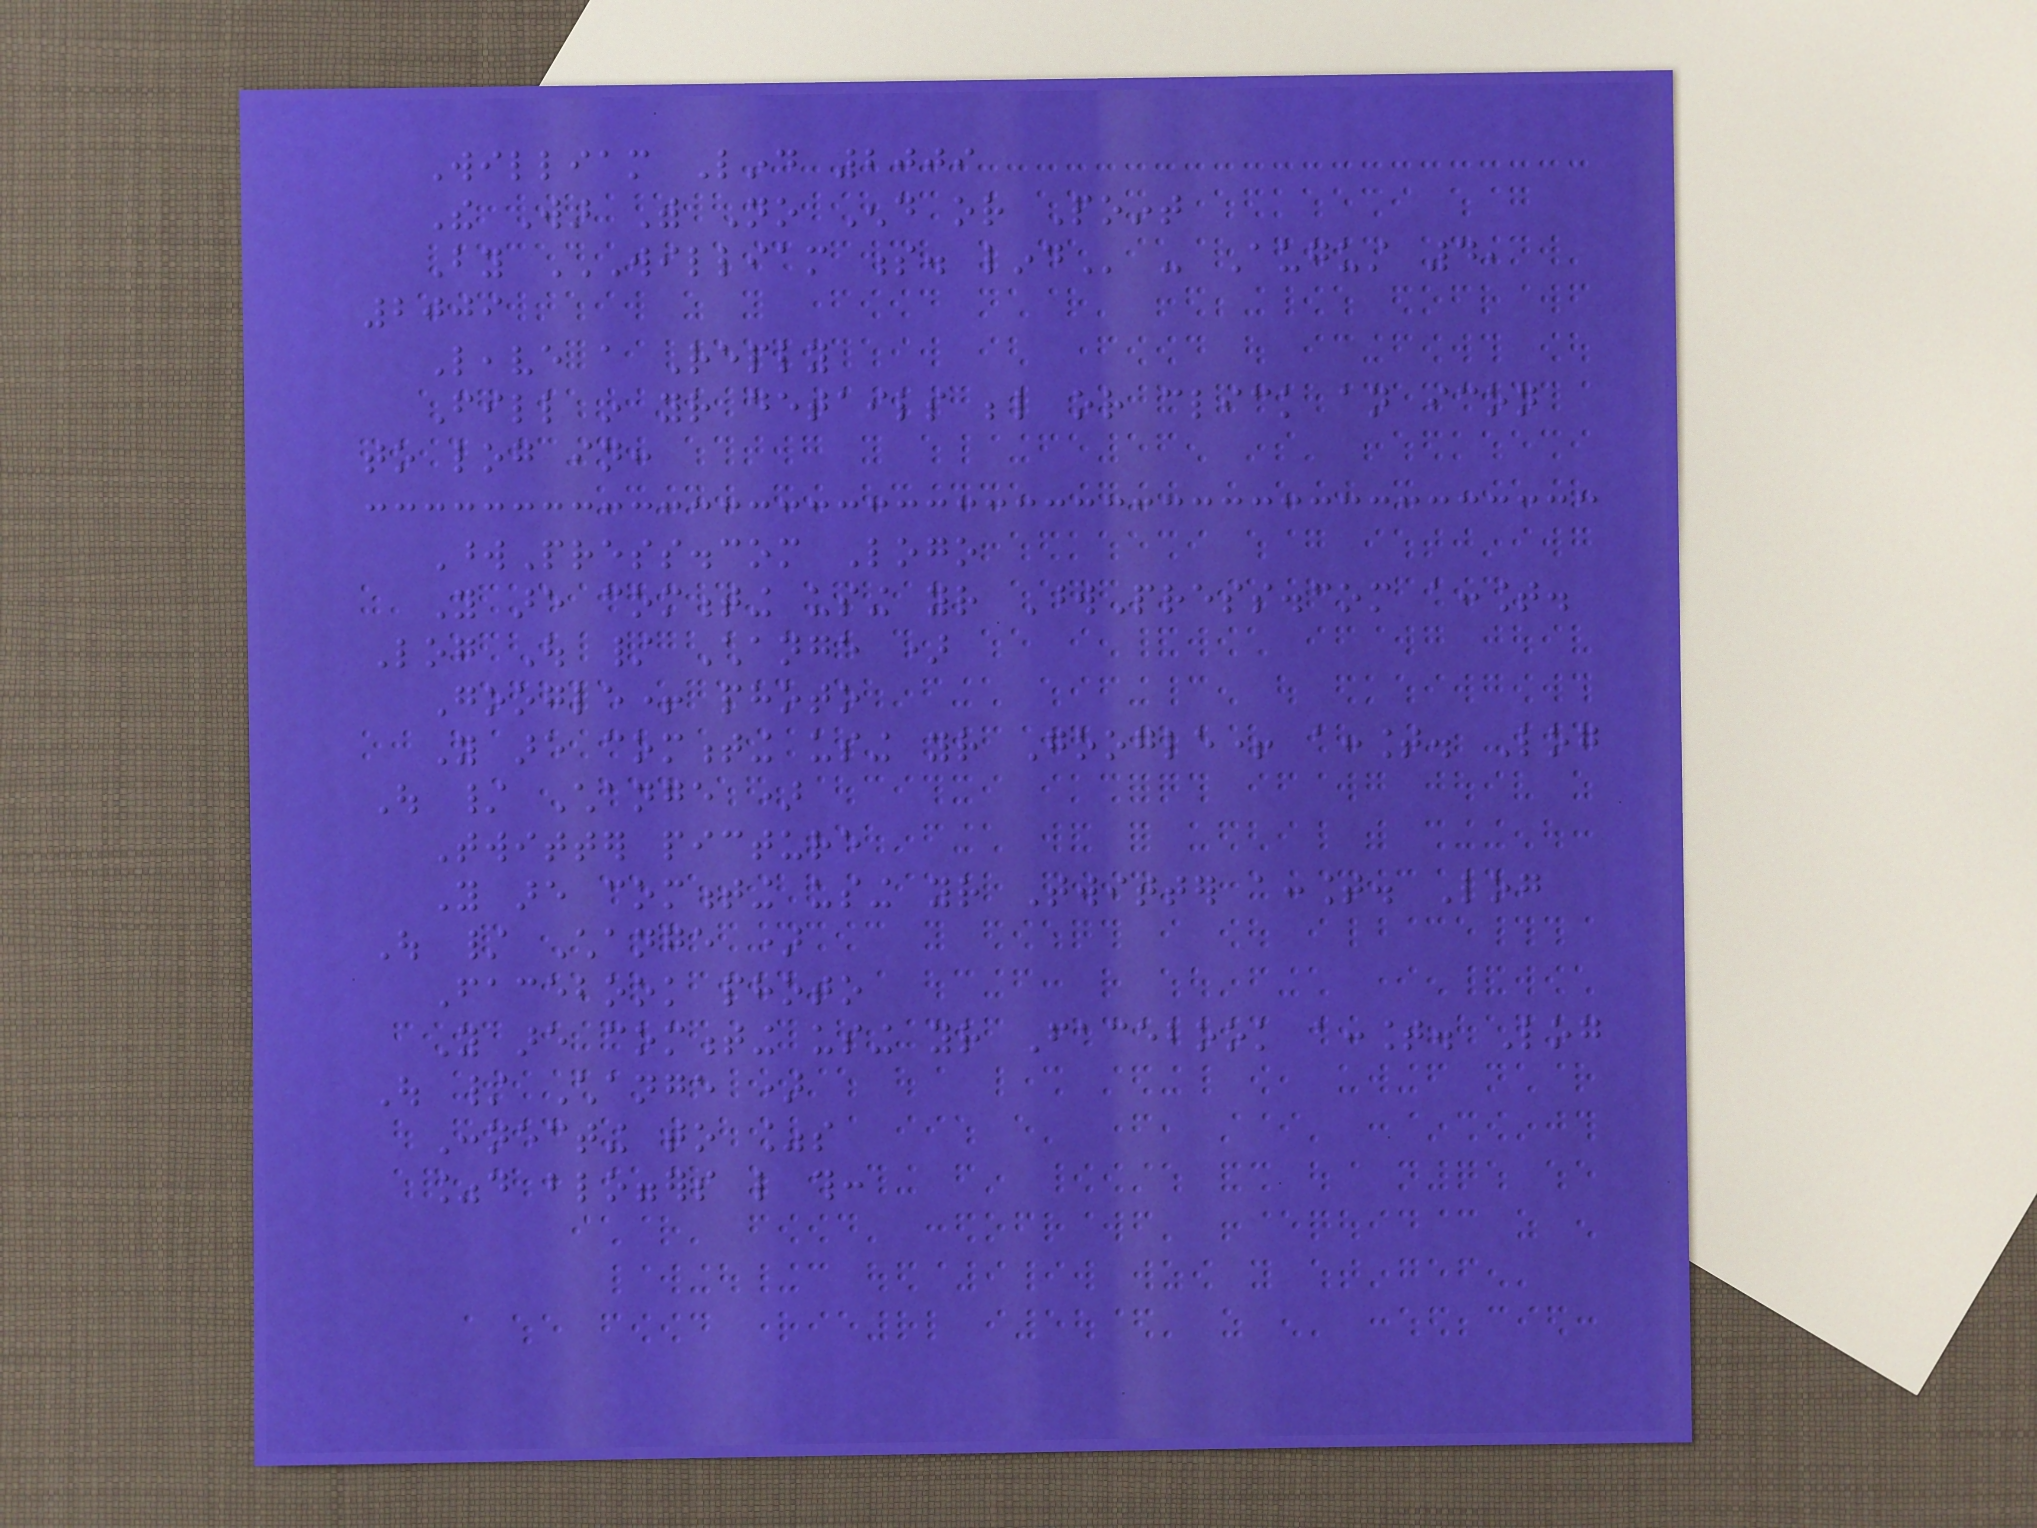William Lind 2009
The War With No End or Point
By WILLIAM S. LIND - August 4,
2009
Leave a Reply
Fill in your details below or click an icon
to log in:
WordPress.com Logo
You are commenting using your WordPress.com account.
Log Out / Change )
Google+ photo
You are commenting using your Google+ account. Log
Out / Change )
Twitter picture
You are commenting using your Twitter account. Log
Out / Change )
Facebook photo
You are commenting using your Facebook account. Log
Out / Change )
Connecting to %s
%d bloggers like this:
